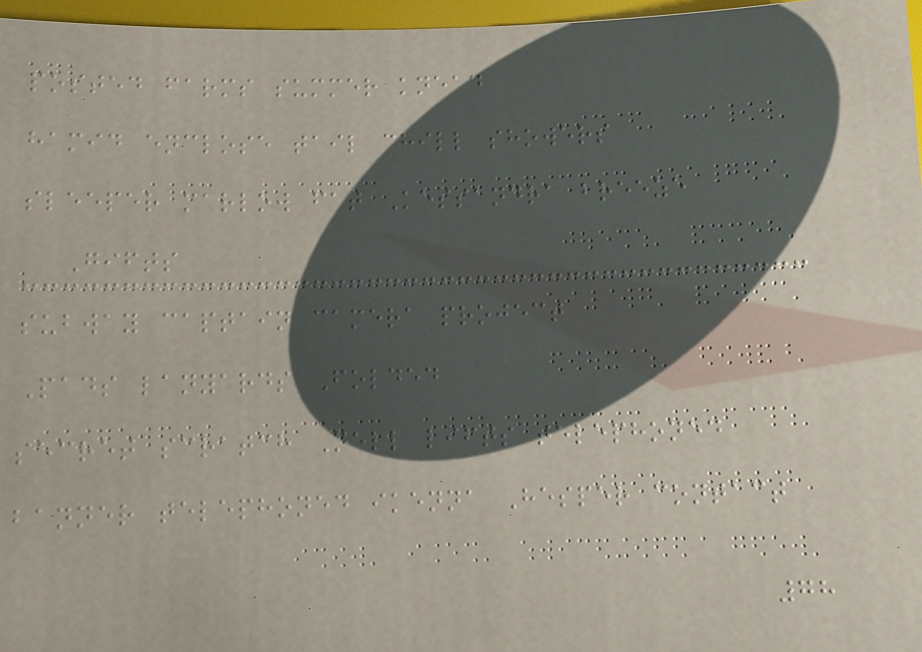posted farms summer knead
hamid enclose tail chill showers
sleeper marlow fat Kessandra breeze
Gifts
subway captain camera project
Pads lanyards Folded
secret scratch Nell lifts telephoned
banner telephoned ikenna Hesper contact
78
